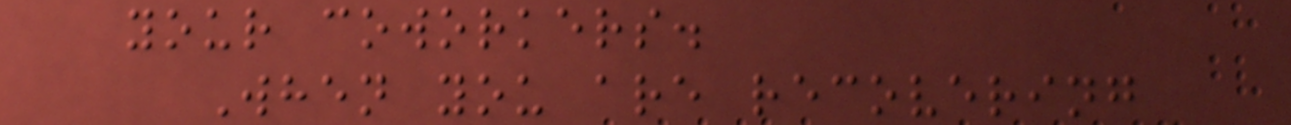your coworkers.
When you are recovering
